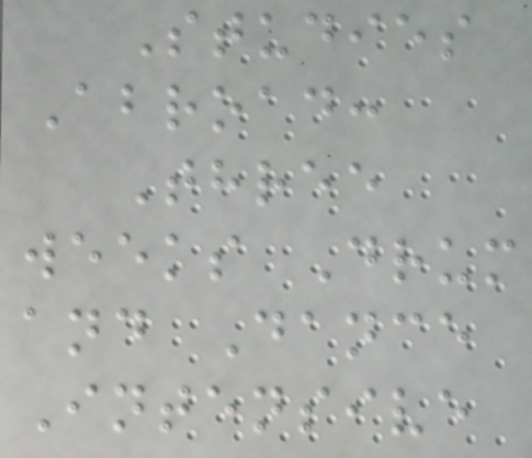Studies
Abroad:
Three
weeks Drum
and Dance
Intensive
